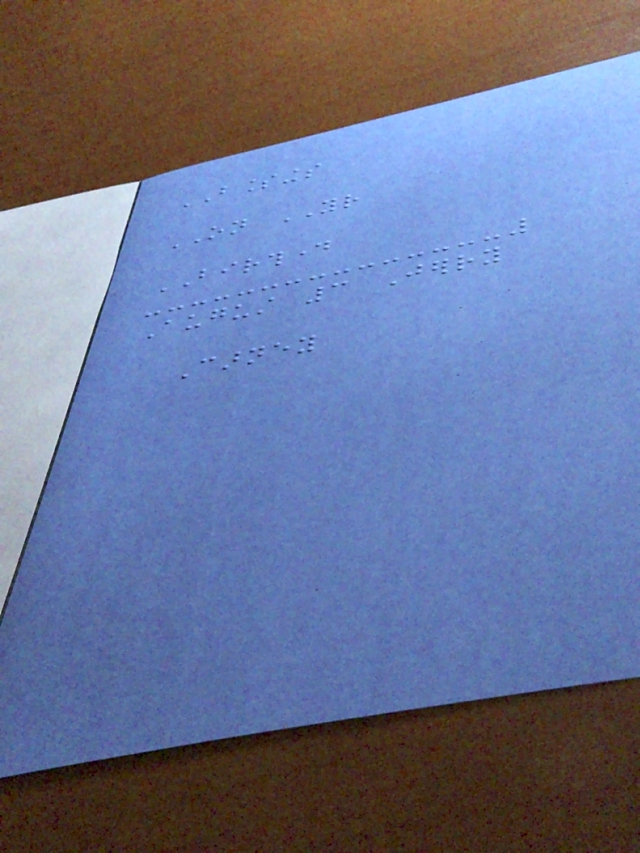BLESSINGS
ON YOUR
BIRTHDAY
August 3 Jerry
Carney
